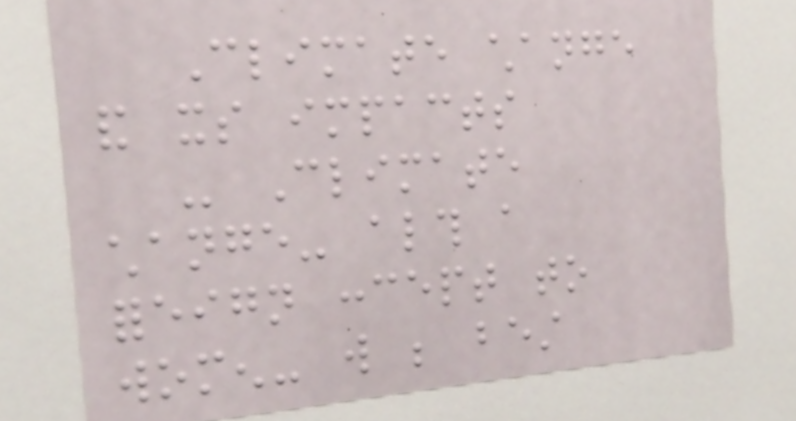Climate change
and its impacts
- Climate
change- although a
foreign concept to
women- will be best
